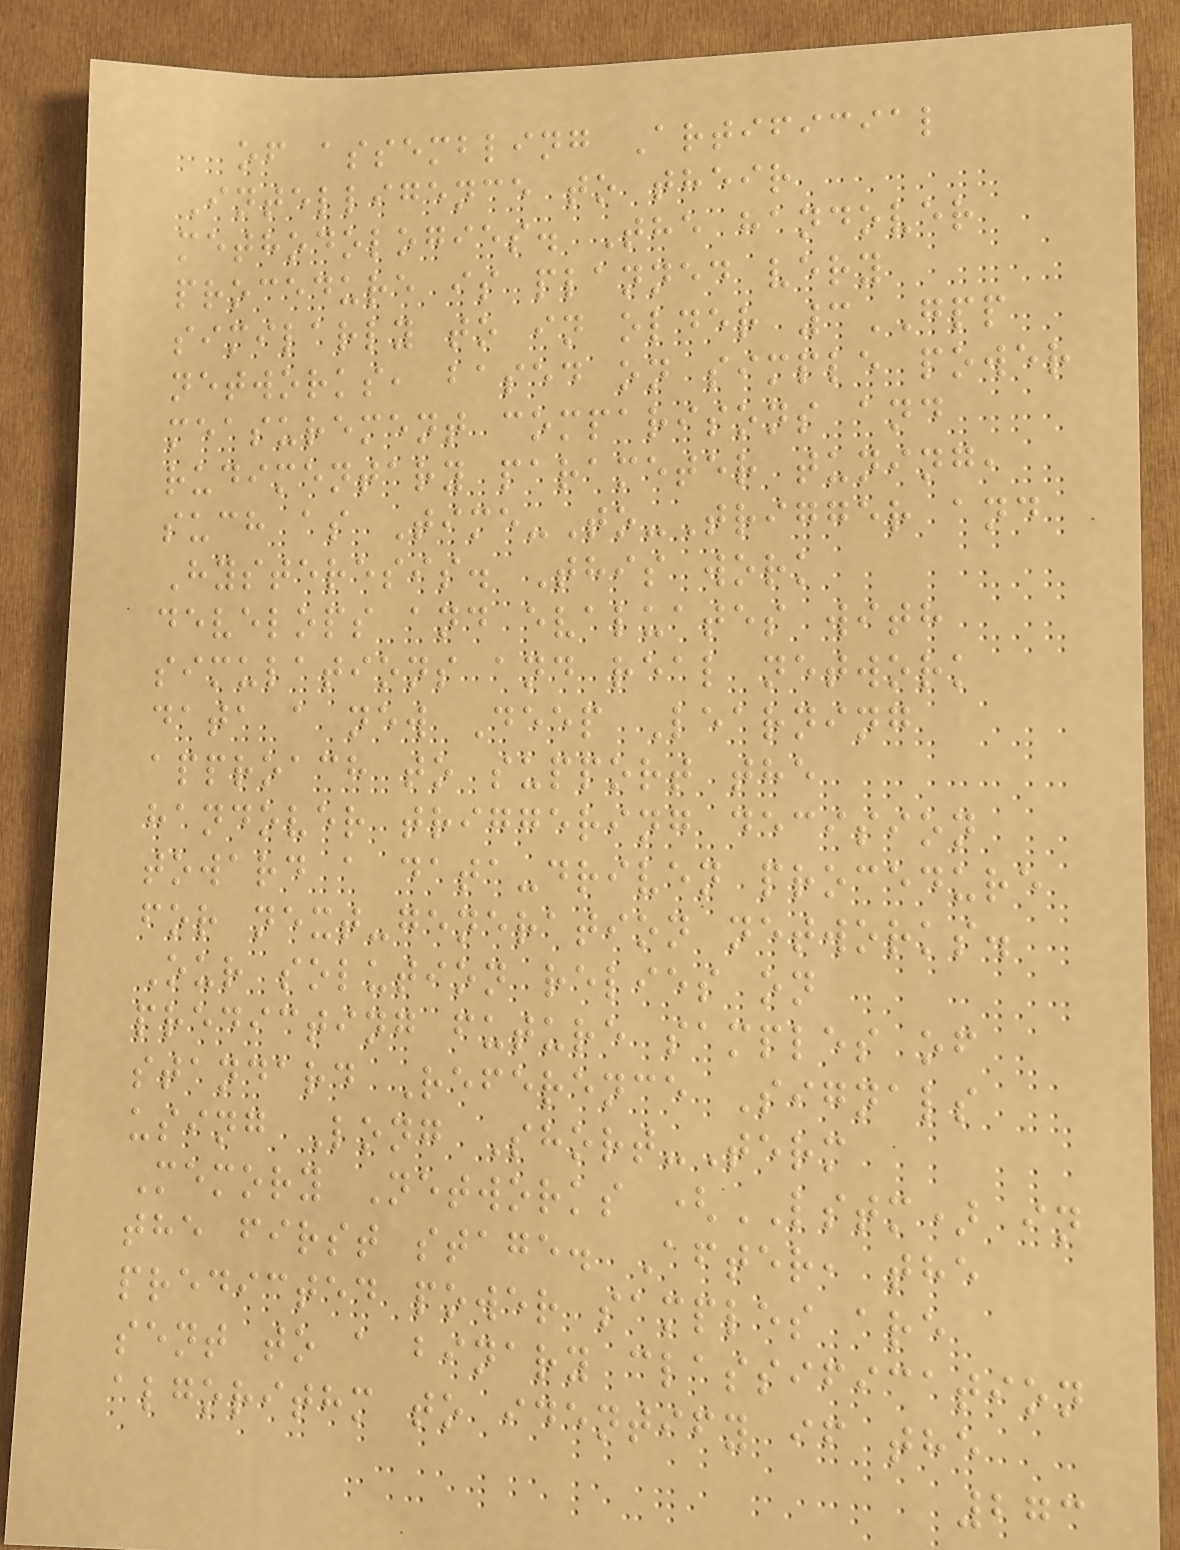of assembling Artificial
Intelligence to their
methodologies. The handover
procedure is planned very
similarly to in older 3GPP
networks, based on simple power
measurement comparisons and
rudimentary parameter tuning,
such as Time-To-Trigger and
Hysteresis. This work
develops and evaluates with
simulations and real network
data a new Deep Learning
approach to support the
handover triggering decision
toward a data-driven procedure
for next-generation networks.
Our solution relies on
predicting future samples of
standard Reference Signals
using Long Short-Term
Memory Networks (LSTM) in
the first stage. After, the
predicted power samples are
sent to a binary classification
algorithm to identify if the
273
